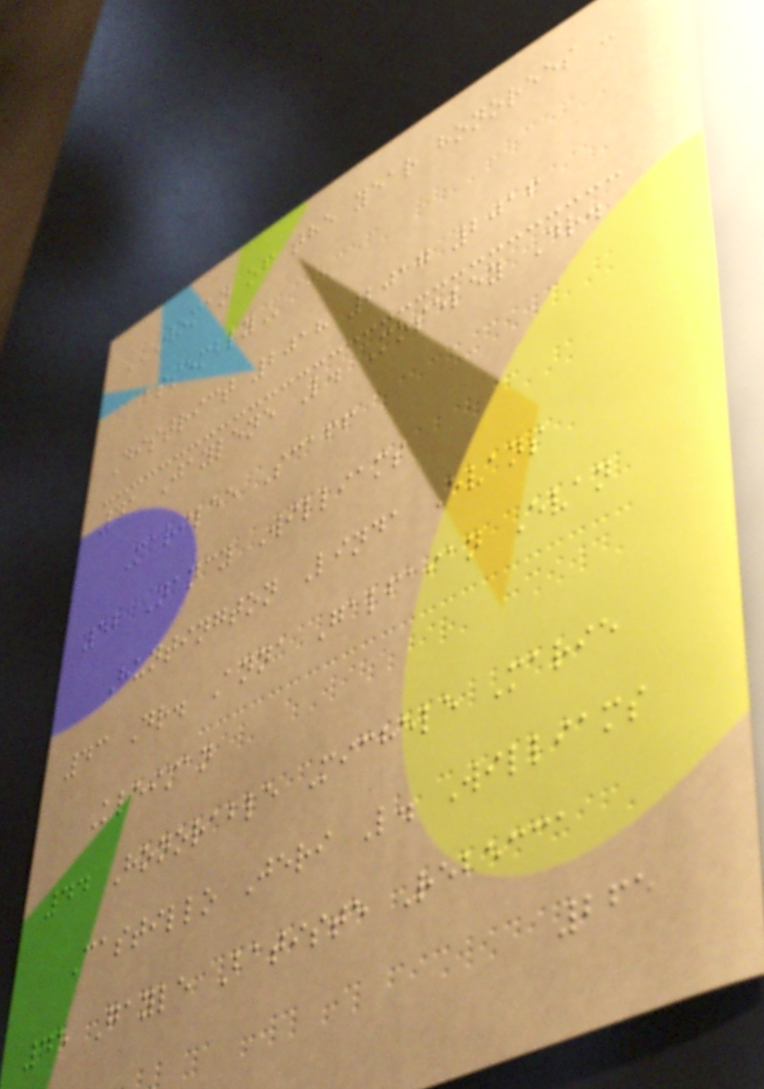WOMAN OF THE YEAR HONOREES -
ASSEMBLY
District 2018 2017 2016
41 Jaylene L. Moseley Dr.
Marilee Scaff
42 Nancy Williams
Huntington Linda Evans
43 Dr. Anna Galfaian Evan
Kleiman
44 Honorable Michele Marie
Castillo Jeri L. Williams
45 Gayle Batiste Rebecca
265
